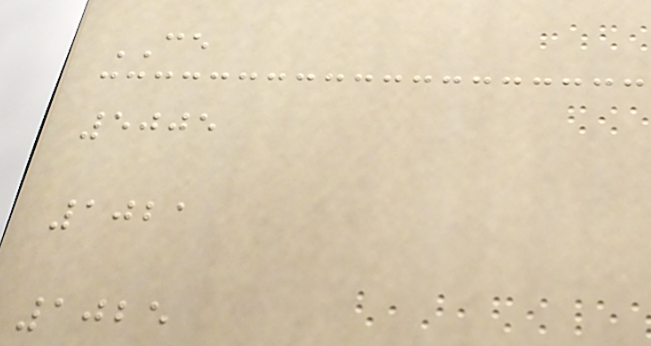CE
5005
1021
1025
